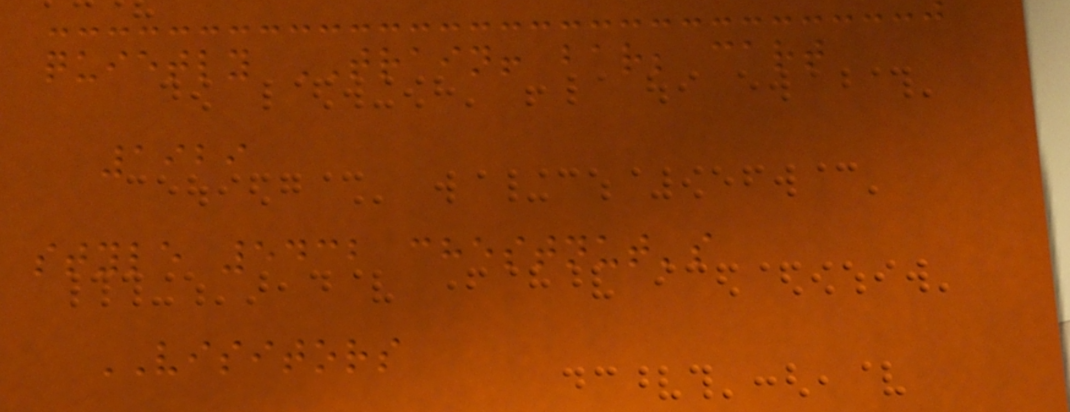quietly TRAIN! bar; cart
1929
style 5432 chestnut's
VISITORS
